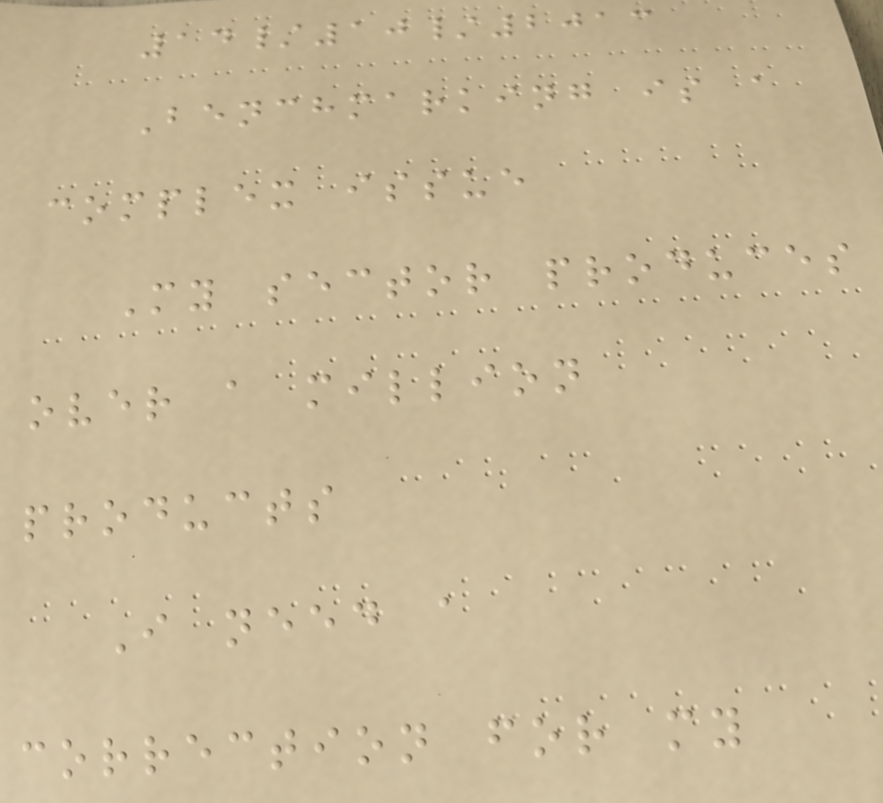14/10/2013
Benchmarking is a
complex issue
My sector produces
over a million
products
I need a
correction for my
